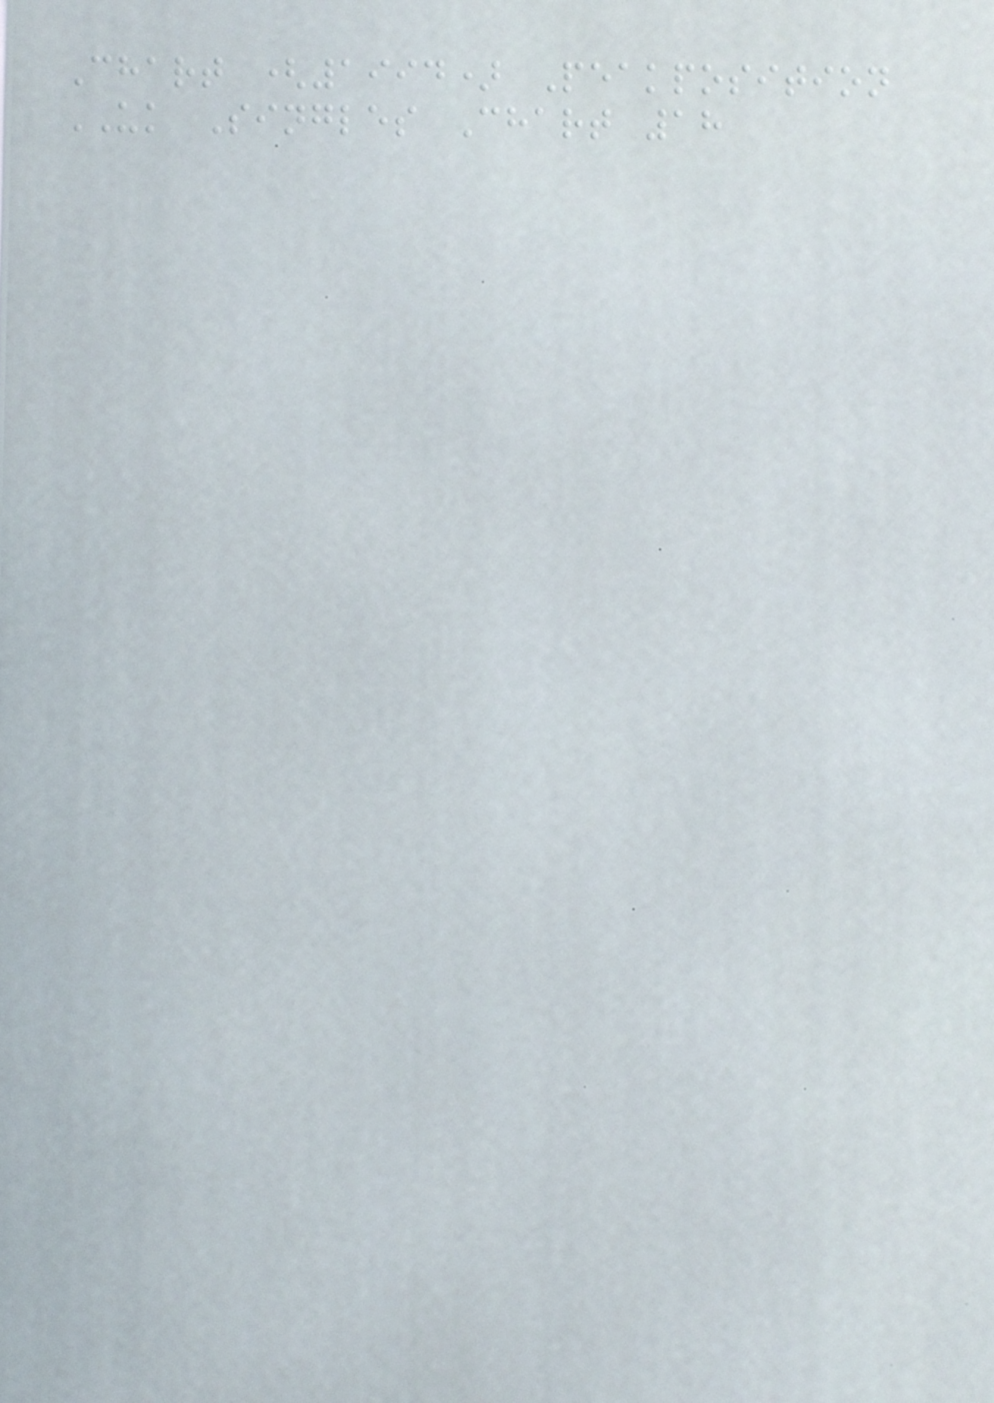Chart (1994) Peakposition
UK Singles Chart 18
